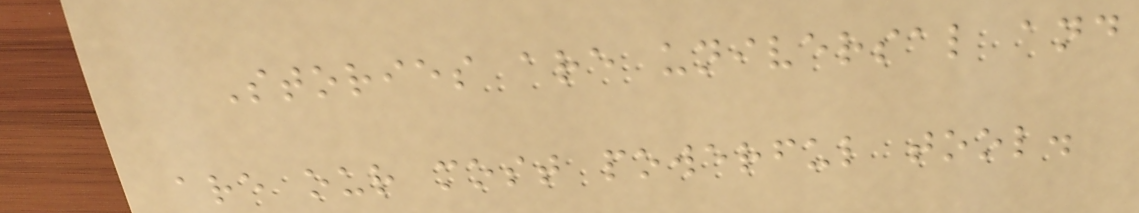Stories are universal and
are our most powerful tool.
